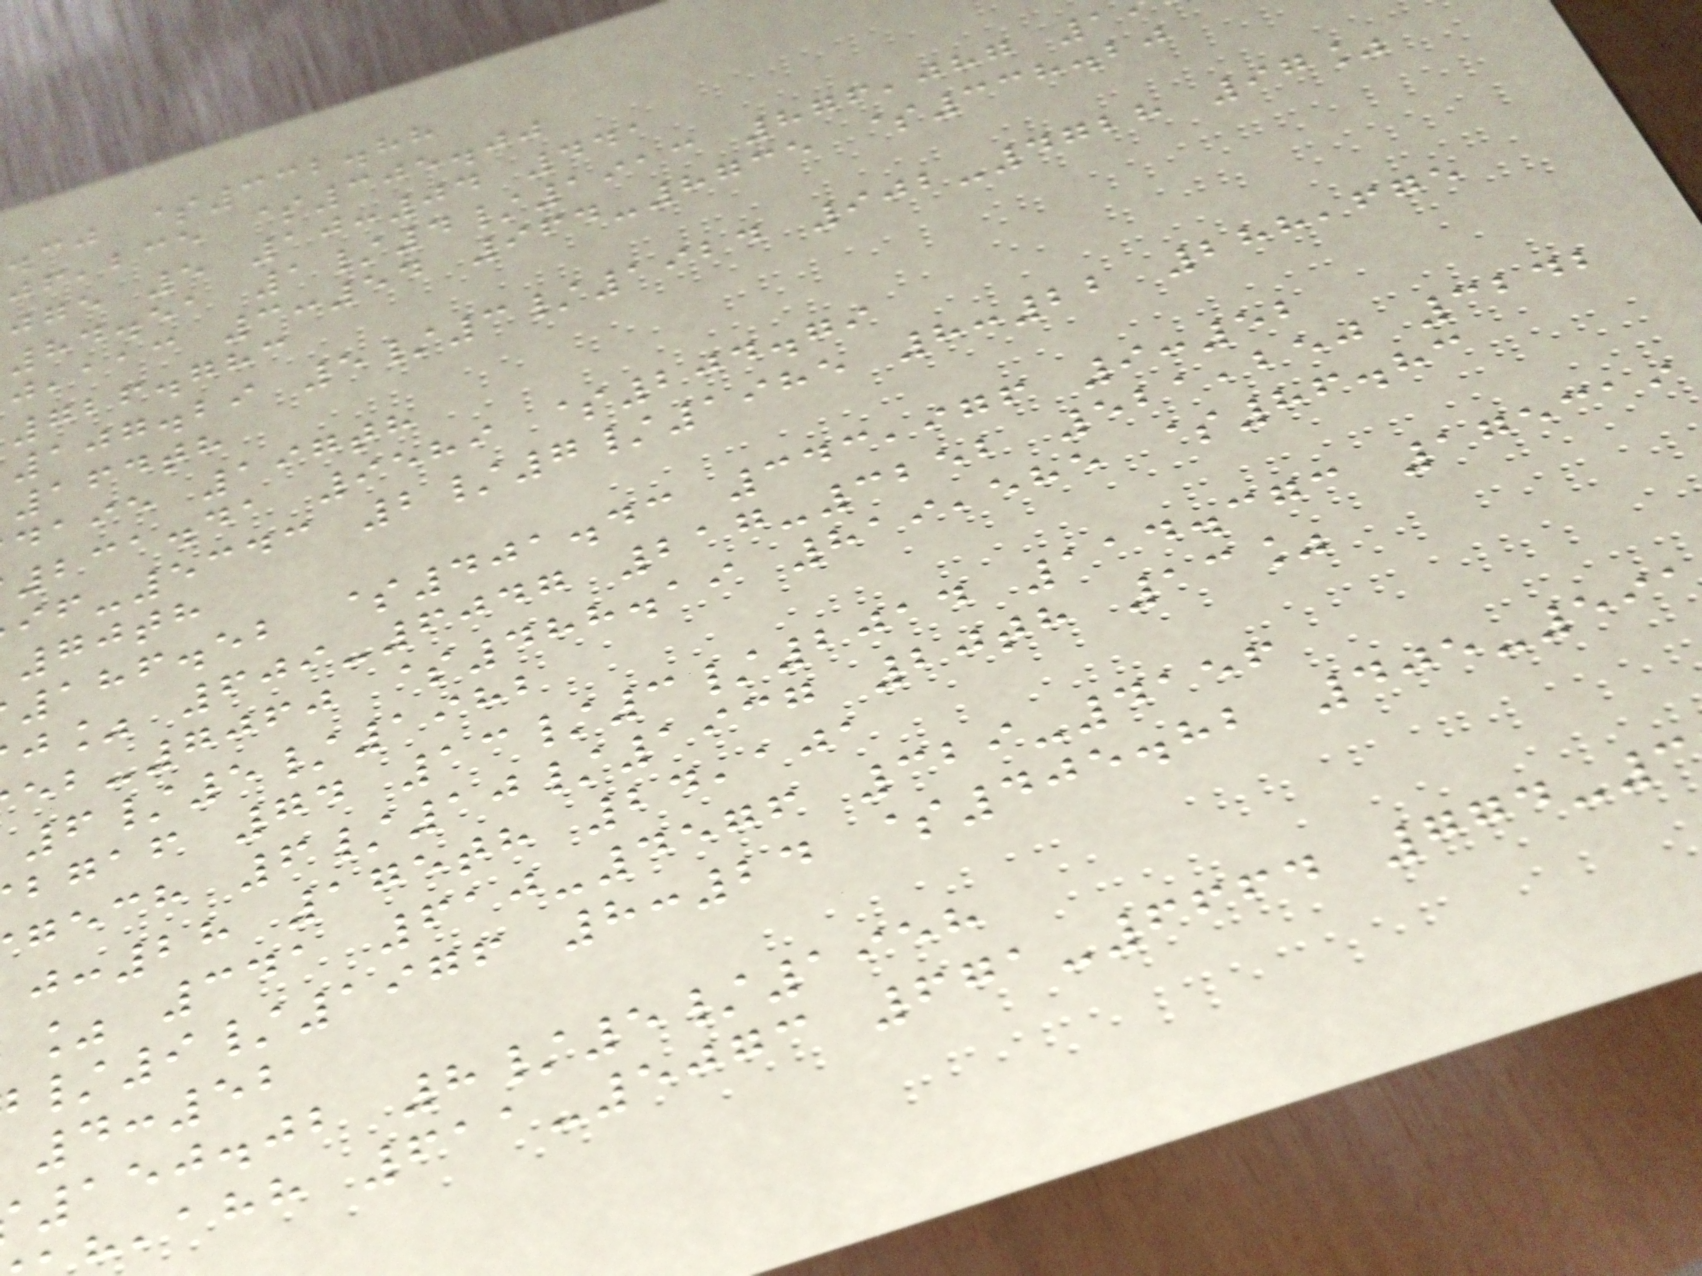.cj $332.88
,bce $305.00
jge 5 10:04 441
84.51 1/4/1913 876,087 1
,aac 3:54 964-8735 $338.20
726.783
107.29 5/3/1924 902-4728 97%
164th
daie 197th
231.41 9589 $204.79
-5343 2/7/1985 8:22 288,675
70th
186.52 $401.43 343,976 9:52
j% 609-6047 217-3252 521,250 3242
-7060 $488.19 819,585 $86.83
6/5/1982
bgaf 74 13/3/2014 114.373 175319
gech 6/10/1937 20th 13%
:28 175th 24,101
% 341 610-4576 329-4156
/9/1976 8:24 $405.82 405-59
4:52
150.02 8/5/1958
,ahh 611-5073 671-6664 774-3
